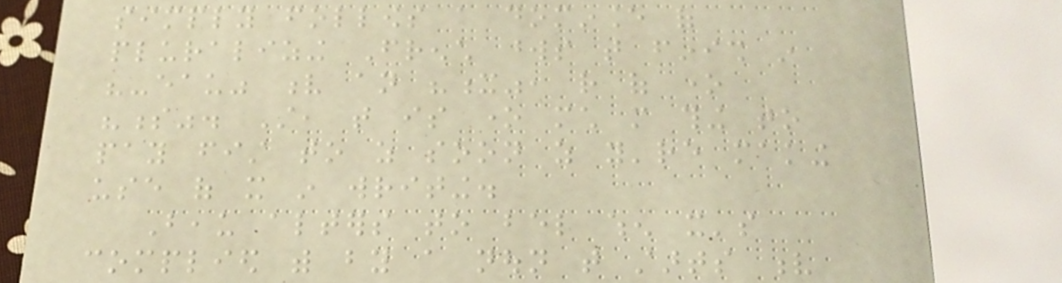simply follows a dominance of
pluralizing French words that finish in
"-eau" v an "x", rather of one
"s". Still, that is one much more thing to
pay fist to as soon as you're making
use of it in writing.
Beau alters to bel when it's
complied with by a noun that starts v
